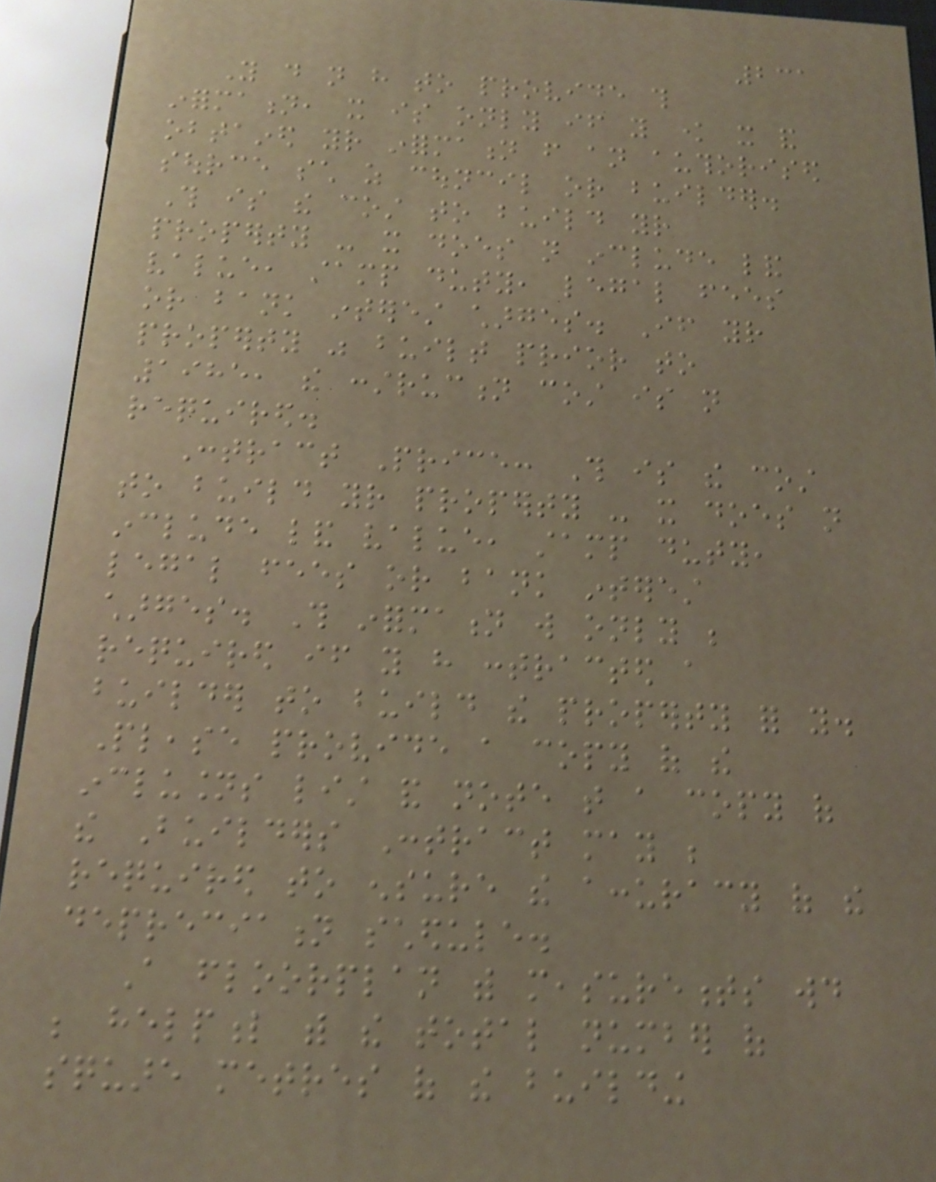231
You do not have to provide this
information, it is only if you know it and
obtained your information from an authorised
source such as council or builder.
This is the cost to build your
property - it does not include land
value, stamp duty, legal fees
or bank interest charges. If your
property was built prior to
1985, the construction cost is not
required.
Contract Price: This is the cost
to build your property - it does not
include land value, stamp duty,
legal fees or bank interest
charges. This information will only be
required if you have contracted a
builder to build the property for you.
Please provide a copy of the
inclusions list and note that a copy of
the Builders Contract may be
required to ensure the accuracy of the
depreciation schedule.
A floorplan with measurements would
be helpful with the total number of
square metres of the building
